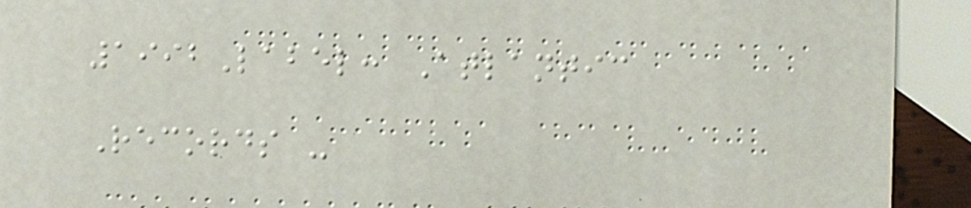1992Label: Atlantic
Records -
